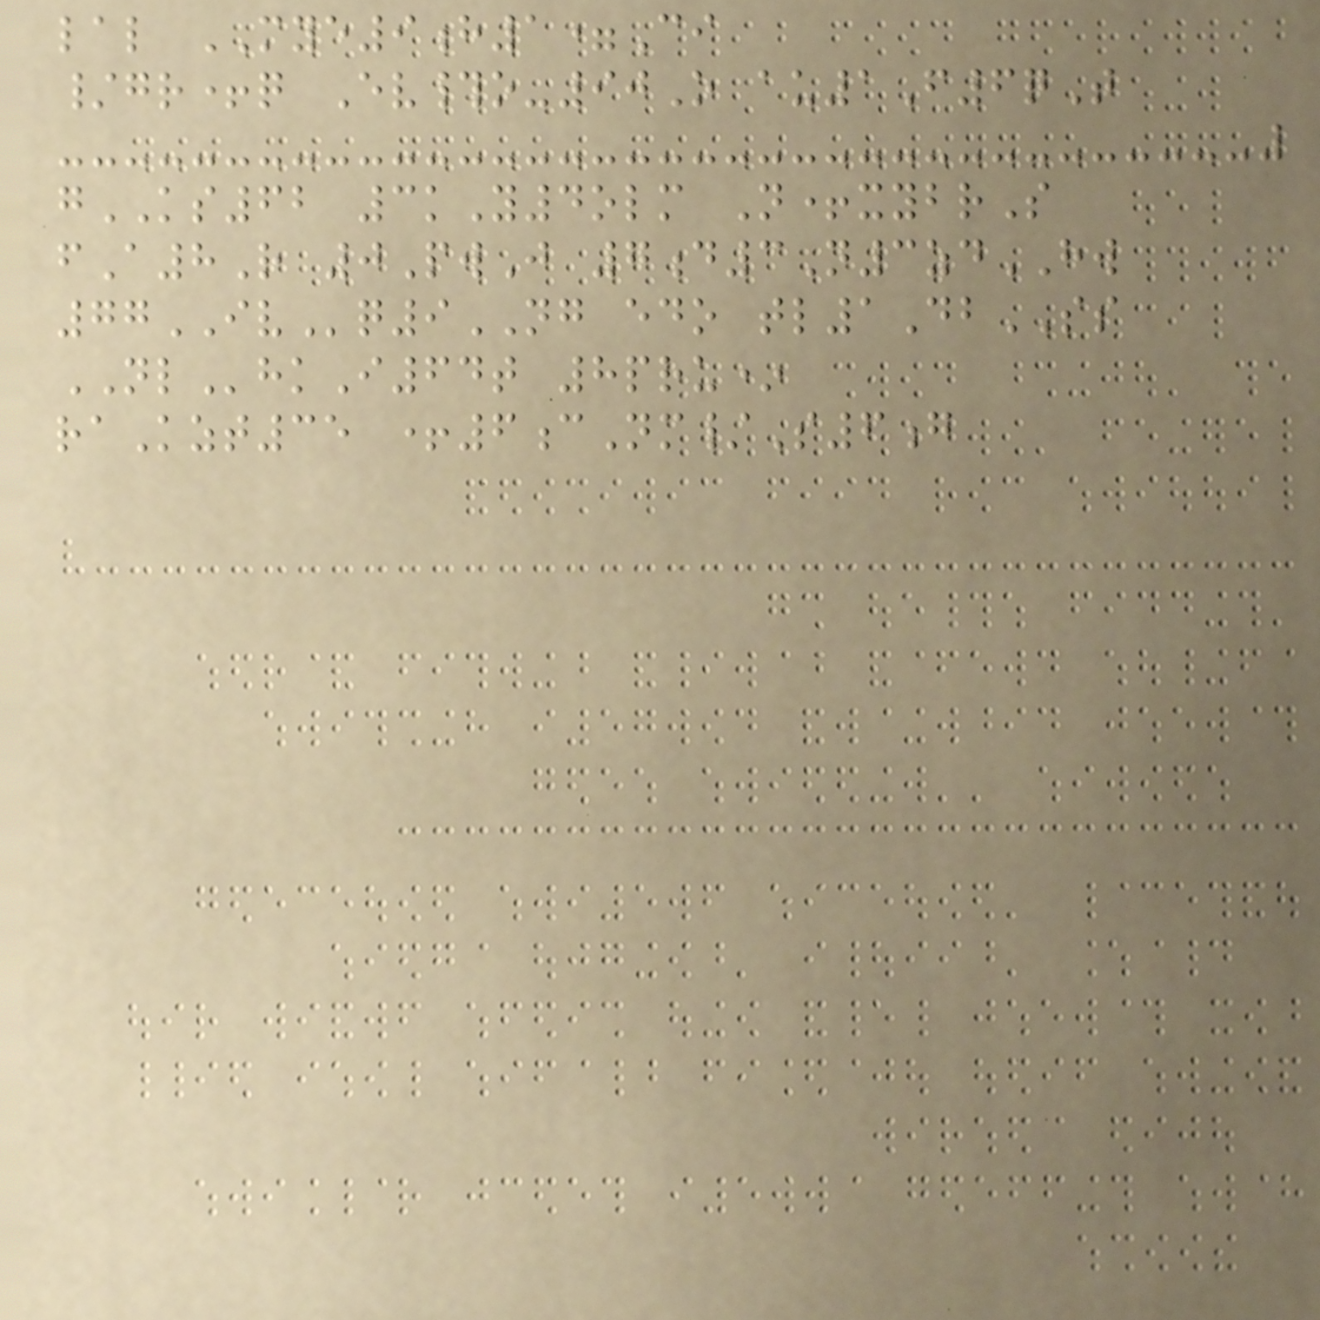lal MYE9h1=Ci
/gr+q Ev#o-90O au1F6qT
gKS62 3kY4olm N+xybrS
fA8R 0PwJ 7d3N3zdHW
77IVq9NG edo tl1DbSS
NLhkI64t 8pru*
raKzt35 +6cNm/S6g
